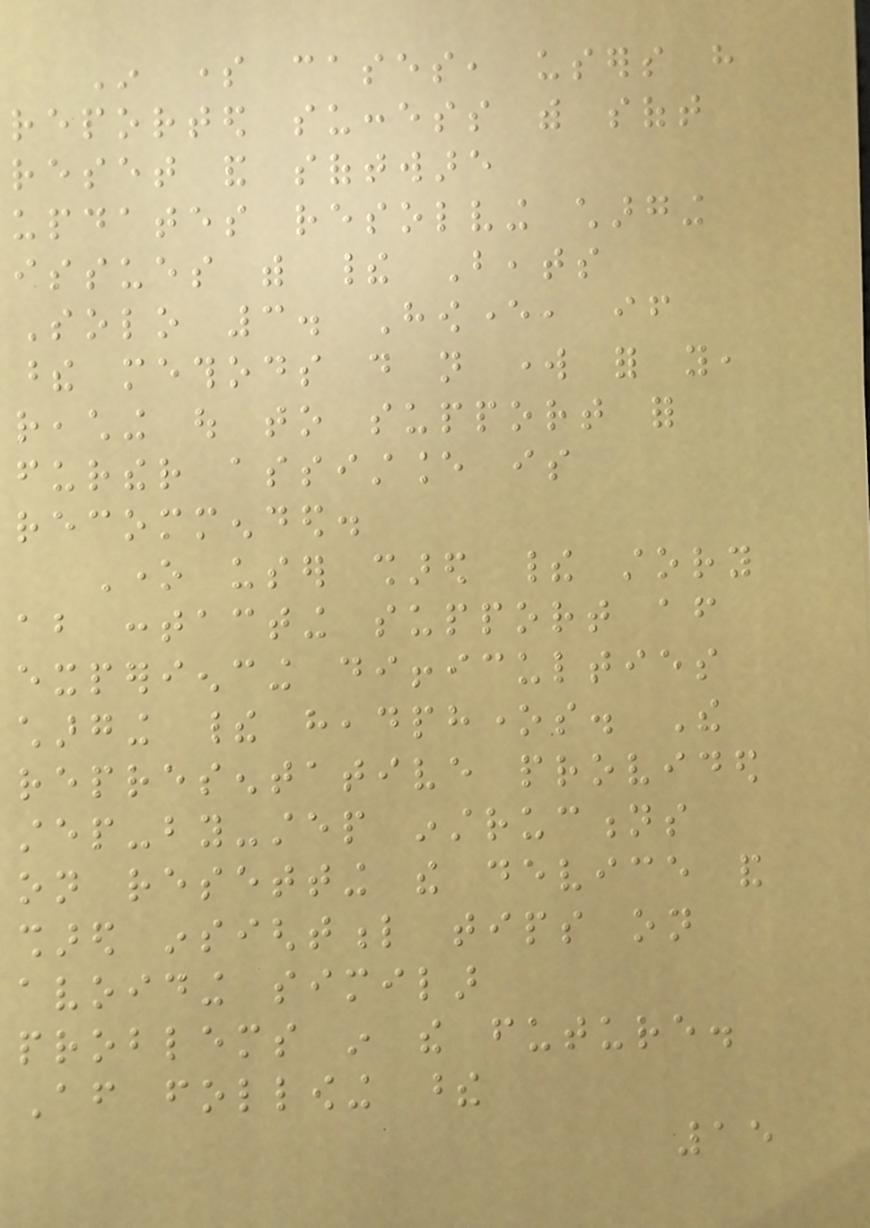In some cases, users have
reported success with soft
reset and software
updates resolving charging
issues with their Beats
Solo 3. However, if
these methods do not work for you,
reaching out to support for
further assistance is
recommended.
One user shared their story
about contacting support after
experiencing difficulties
charging their headphones. The
representative provided
step-by-step instructions
on resetting the device and
shared insightful tips on
avoiding similar
problems in the future.
After following these
15
